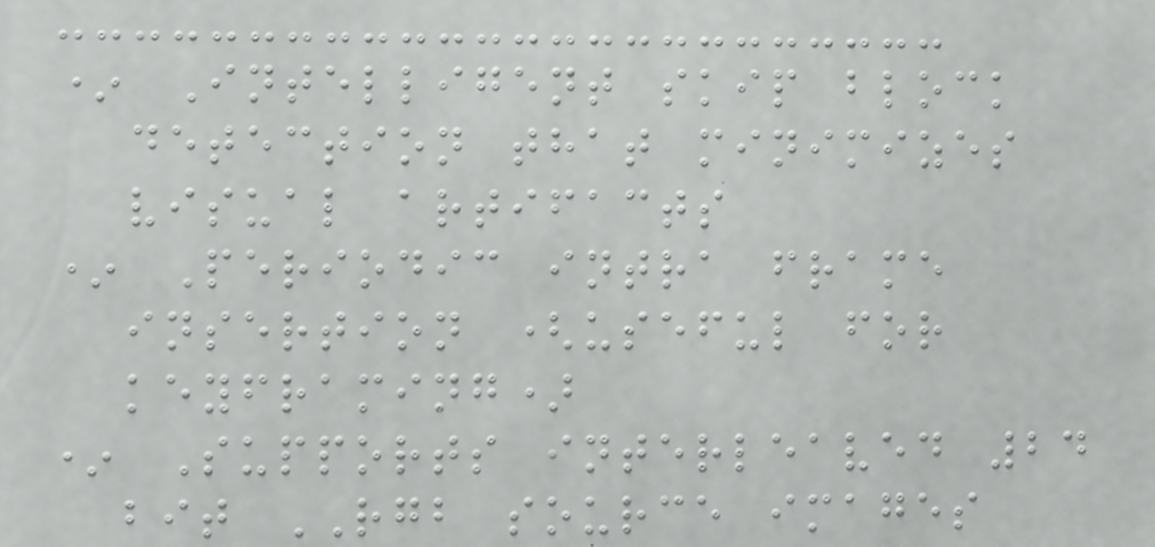* Intelligent skip block
detection that minimizes
visual artifacts
* Periodic intra frame
insertion (useful for
keyframing)
* Supports interleaved 24
bit RGB source images
